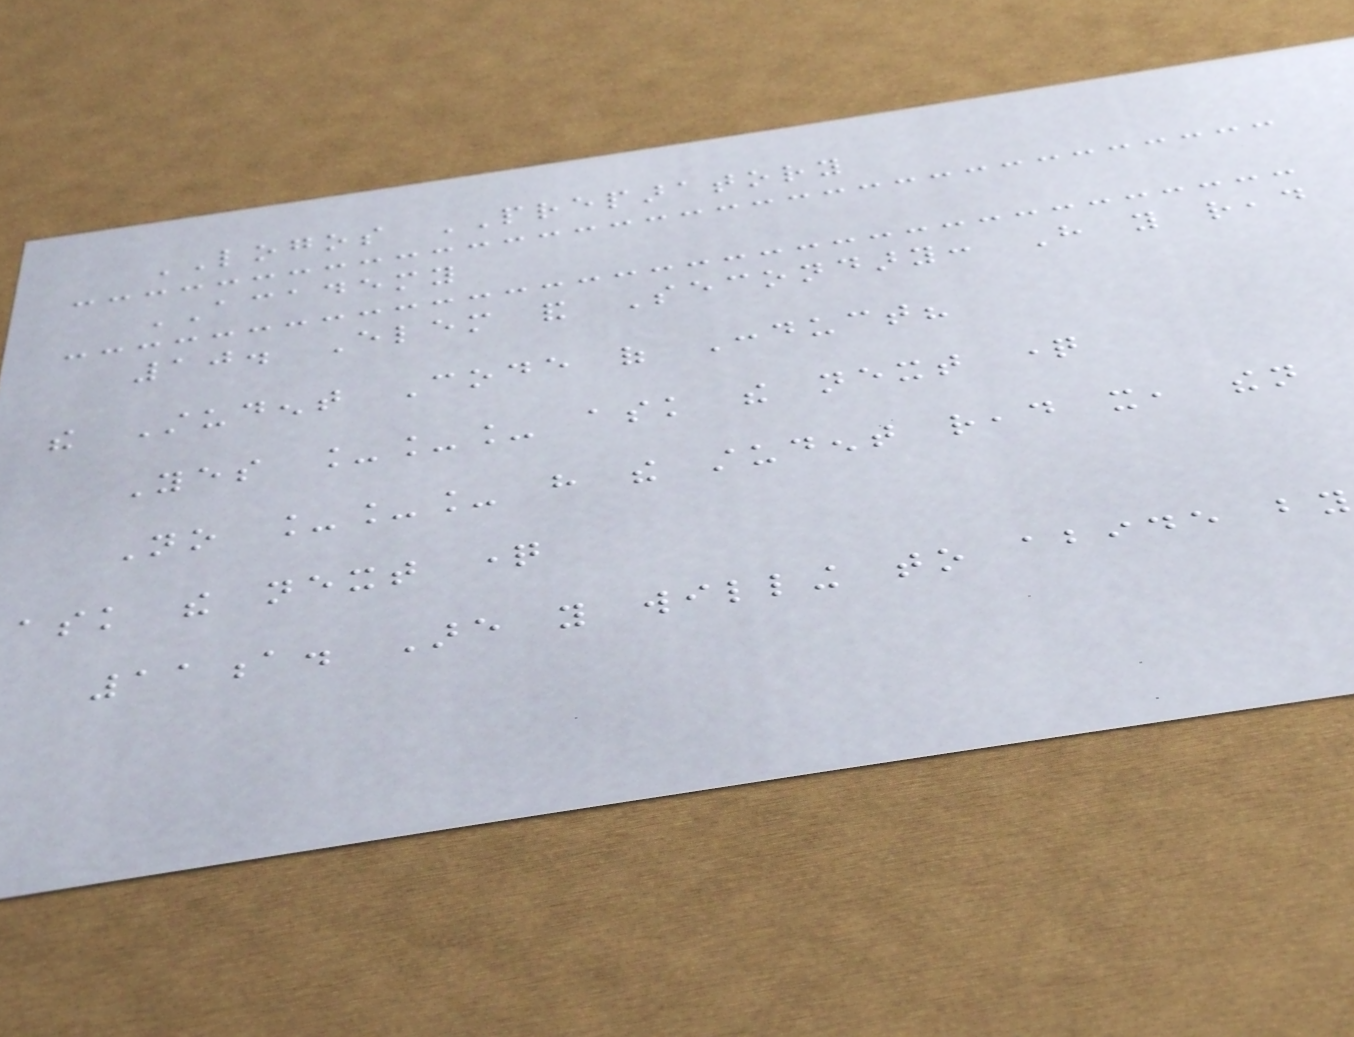LOGOS PREPARATORY
ACADEMY
10. Elem and Secondary: Have you read
the Student Code of Conduct?
Yes ___ ask the next question
No ___ have the student read it, then
ask the next question
11a. Are you willing to abide by
